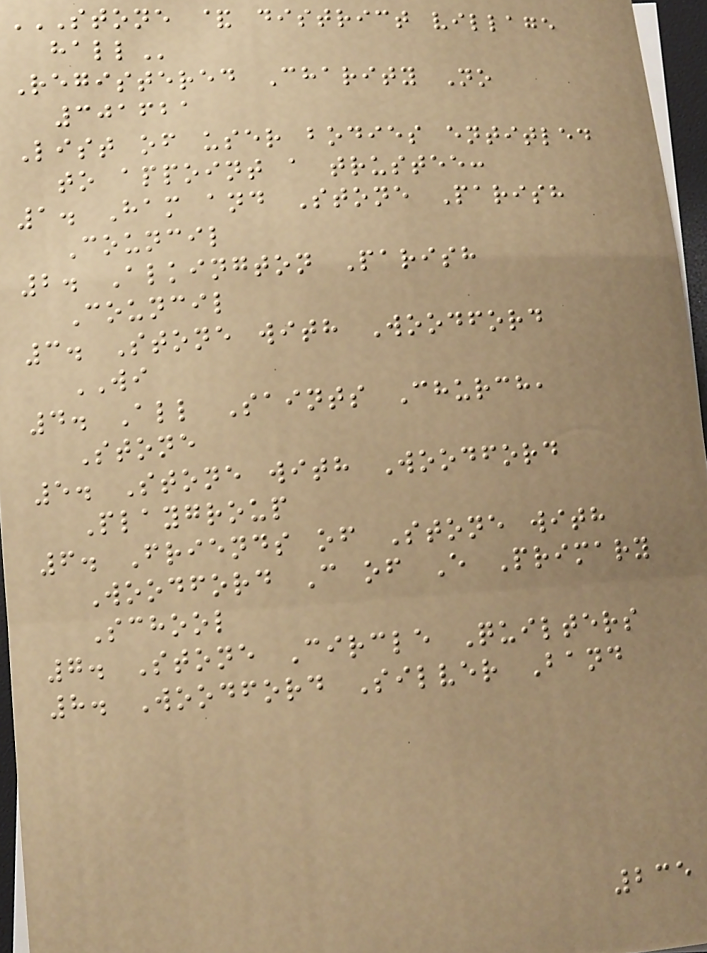STONE & DISTRICT VILLAGE
HALL
Registered Charity No
301621
List of user bodies entitled
to appoint a trustee:
1. Ham and Stone Parish
Council
2. Alkington Parish
Council
3. Stone with Woodford
WI
4. All Saints Church,
Stone
5. Stone with Woodford
Playgroup
6. Friends of Stone with
Woodford C of E Primary
School
7. Stone Circle Quilters
8. Woodford Silver Band
235
